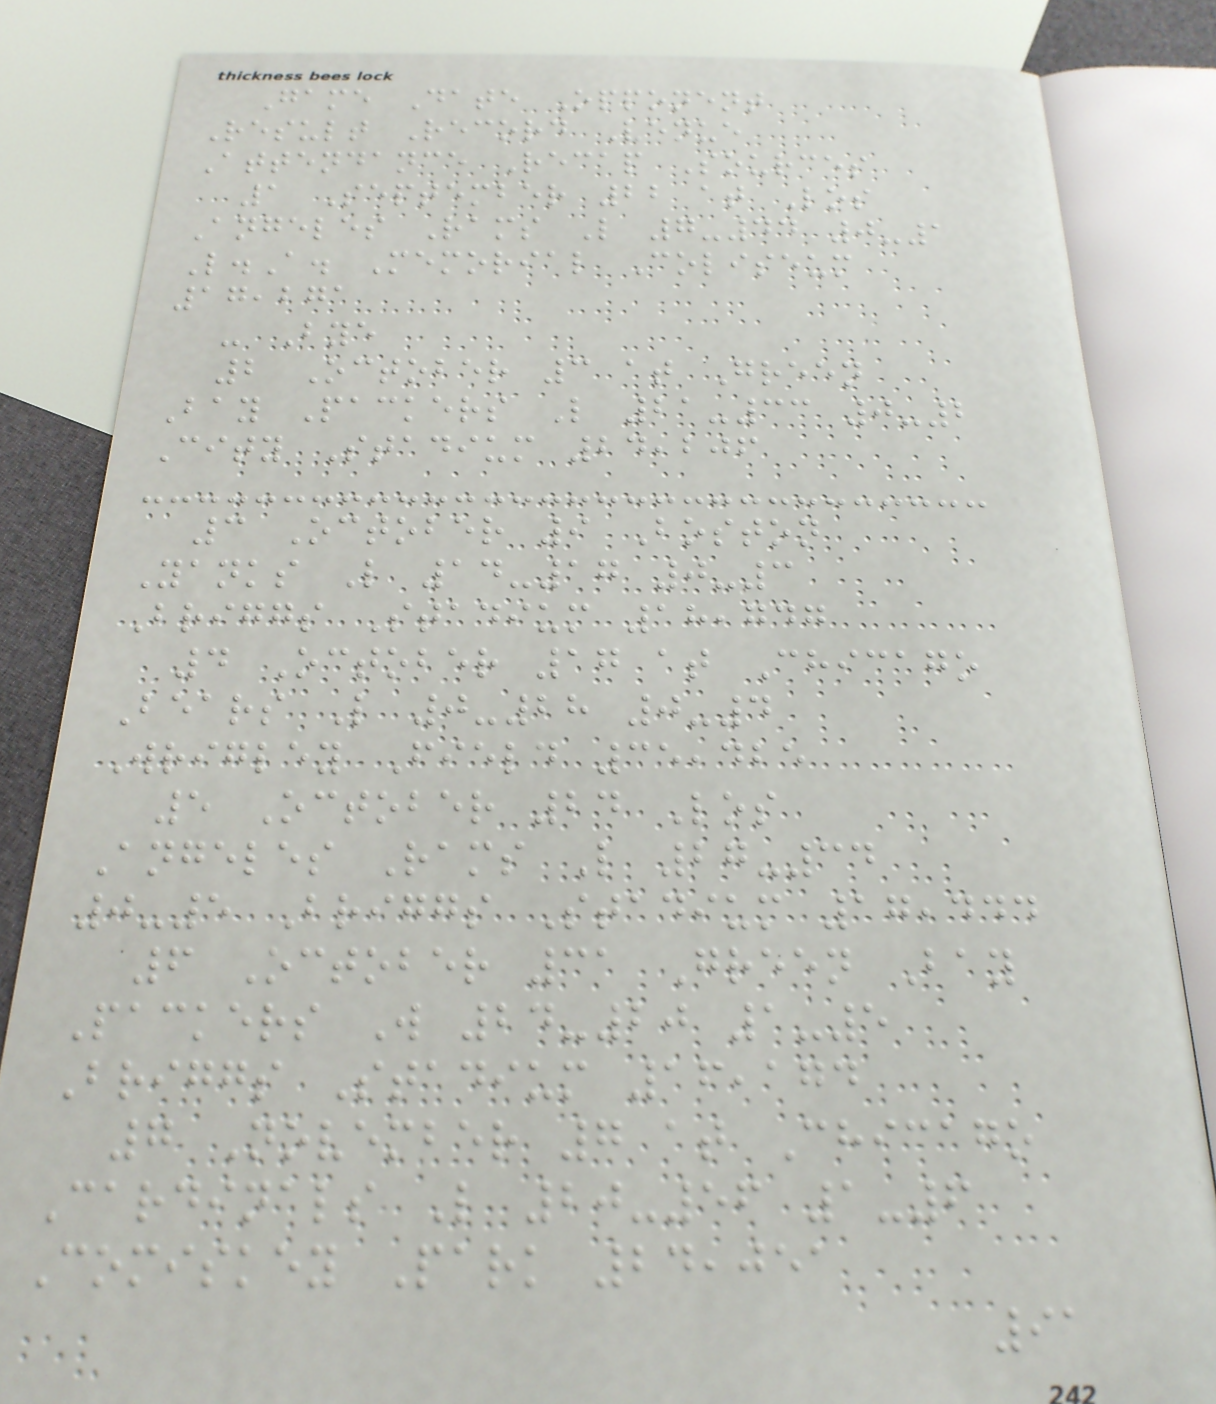Game Date Opponent
Result Record Venue
Attendance Recap Sources
1 September 22 at Los
Angeles Rams L 7-44 0-1
L.A. Memorial Coliseum
17,271
- Bye
2 October 3 at Green
Bay Packers L 21-33 0-2
City Stadium 24,206
3 October 9 Boston
Yanks L 14-17 0-3
Briggs Stadium 18,747
4 October 17 at Chicago
Bears L 0-28 0-4
Wrigley Field 35,425
5 October 24 Los
Angeles Rams L 27-34
0-5 Briggs Stadium 17,444
6 October 31 Green Bay
Packers W 24-20 1-5
Briggs Stadium 16,174
7 November 7 at Chicago
Cardinals L 20-56 1-6
Comiskey Park 24,051
91
